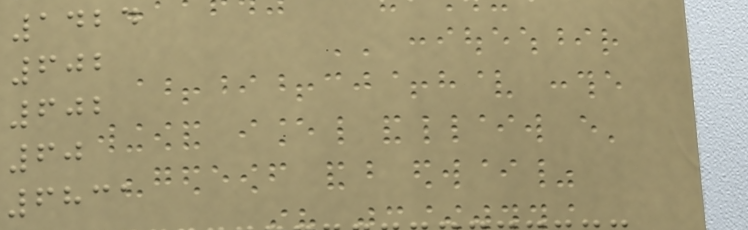1424
602
602
60
6831
